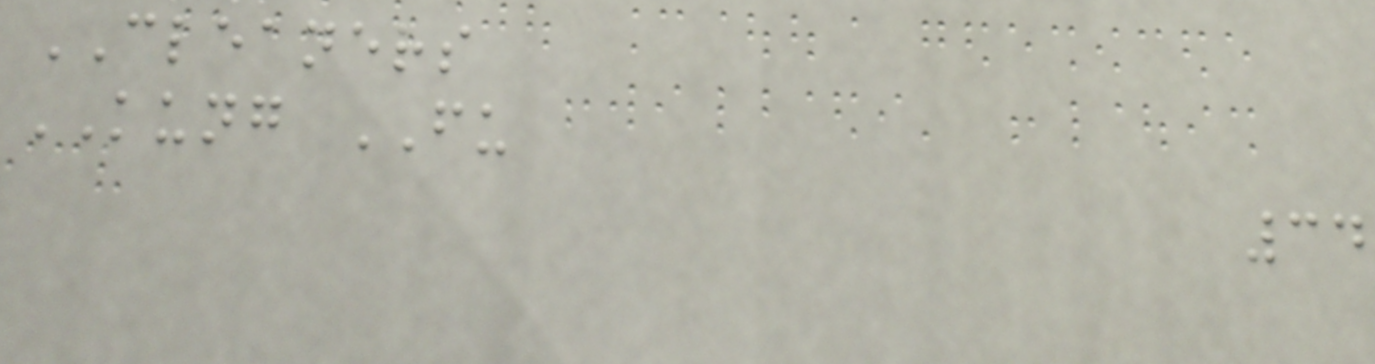CLEANERS
KUNG FU
34
